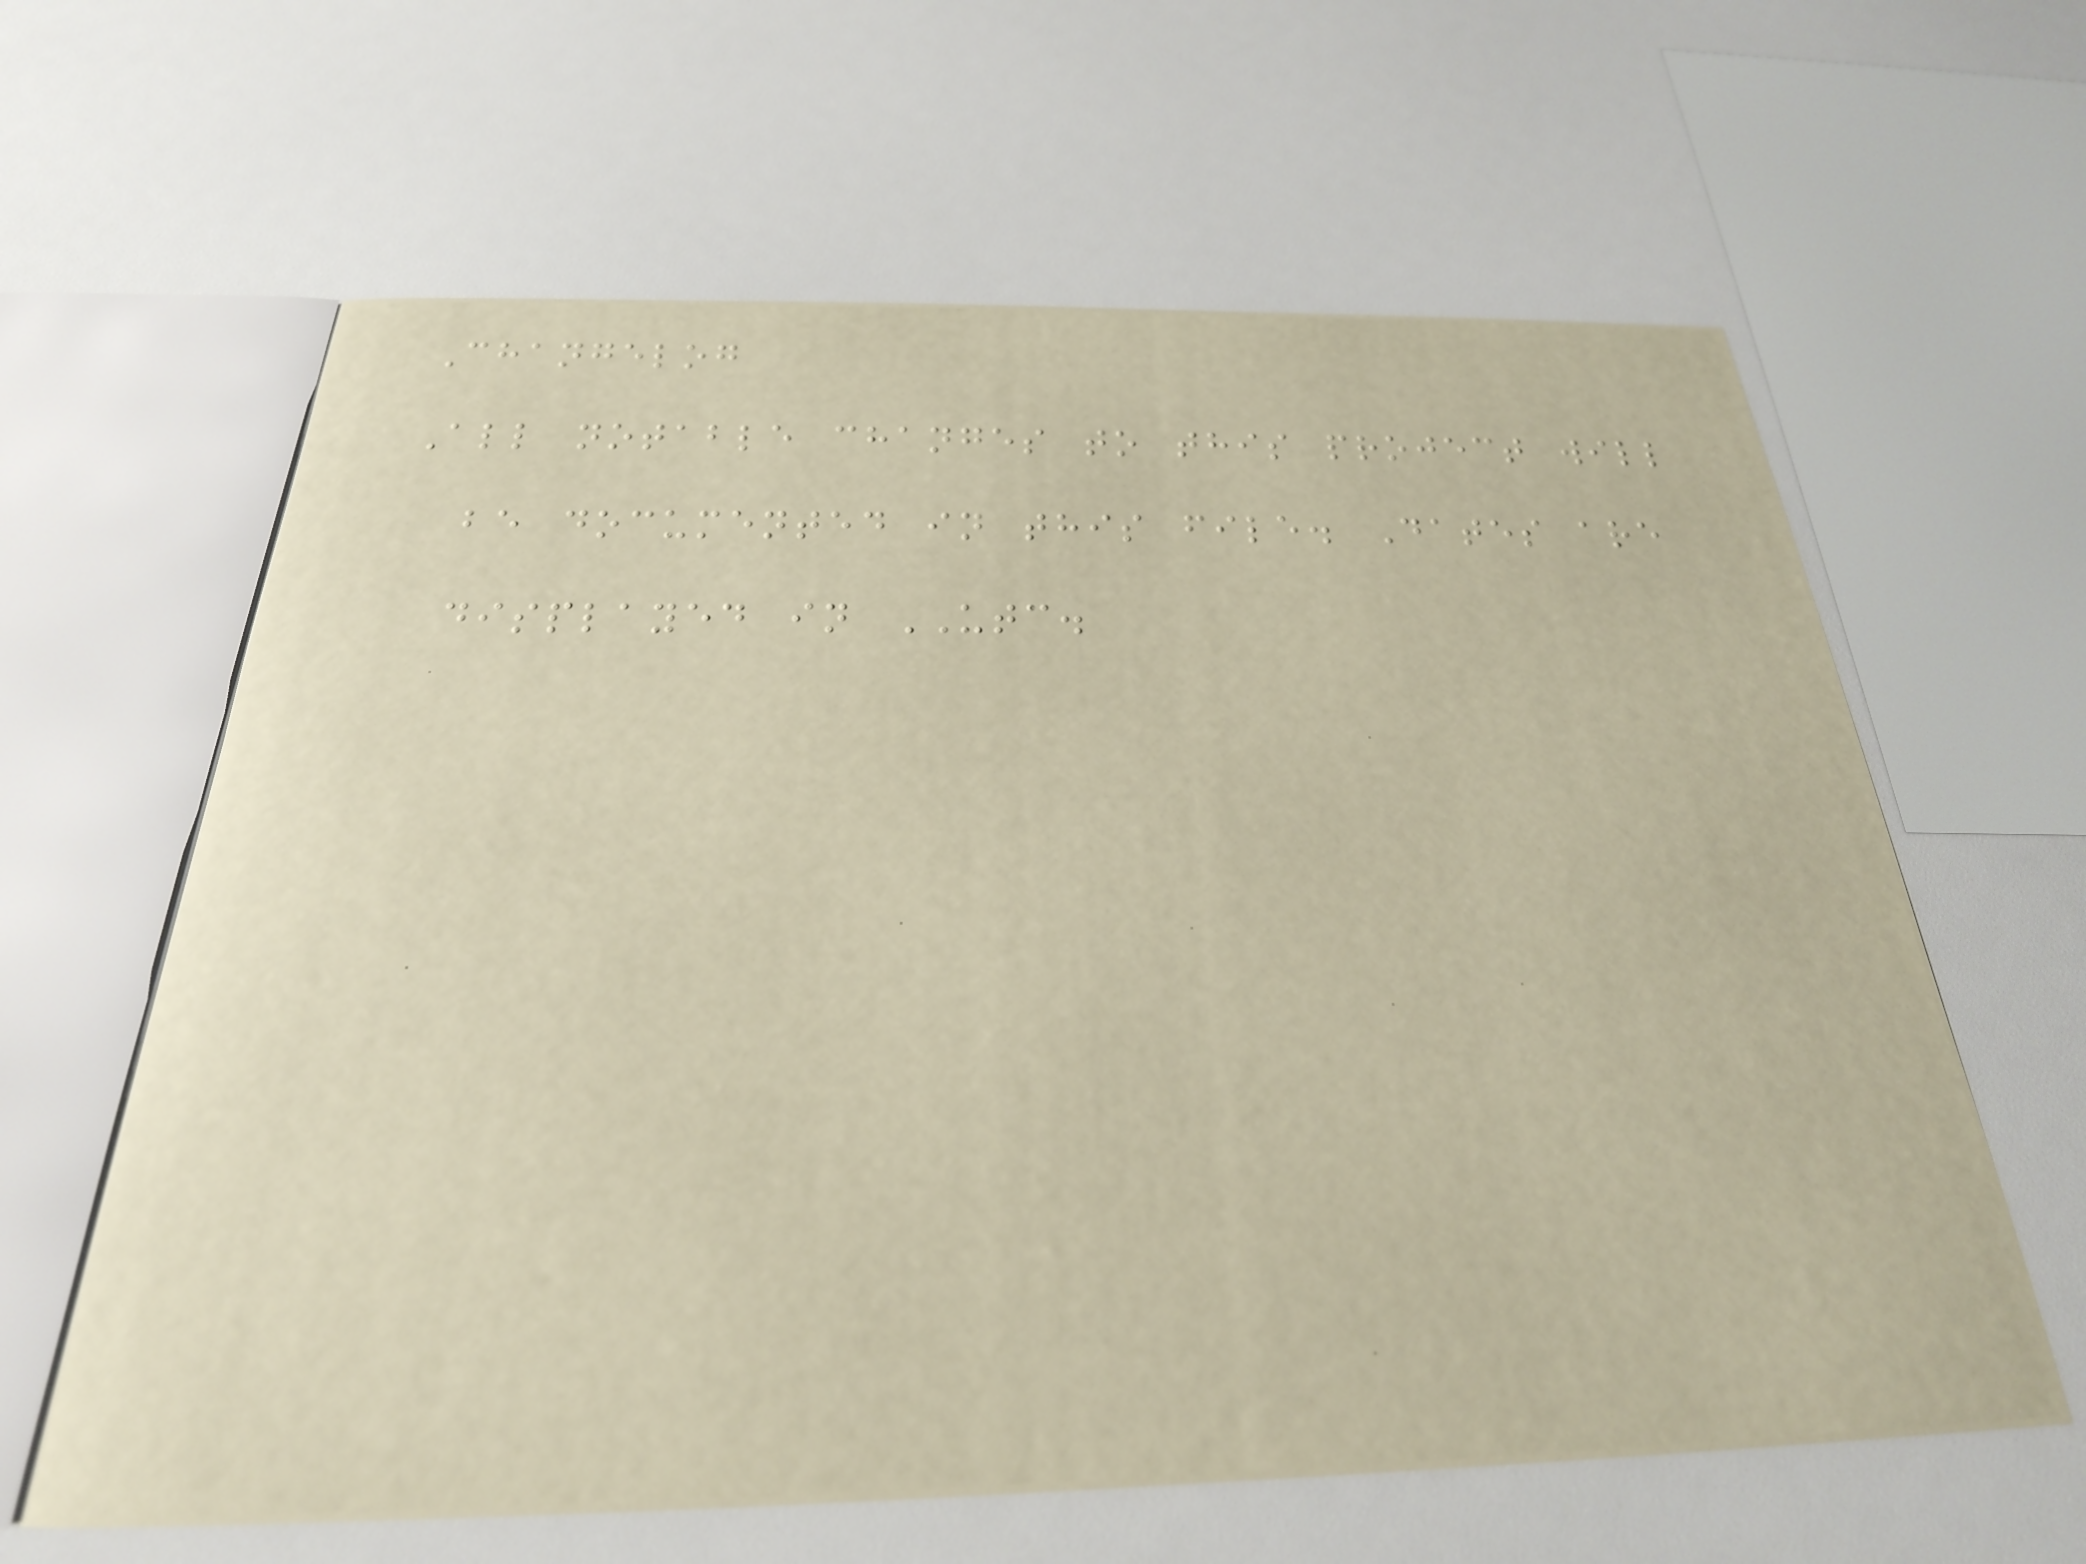Changelog
All notable changes to this project will
be documented in this file. Dates are
displayed in UTC.
